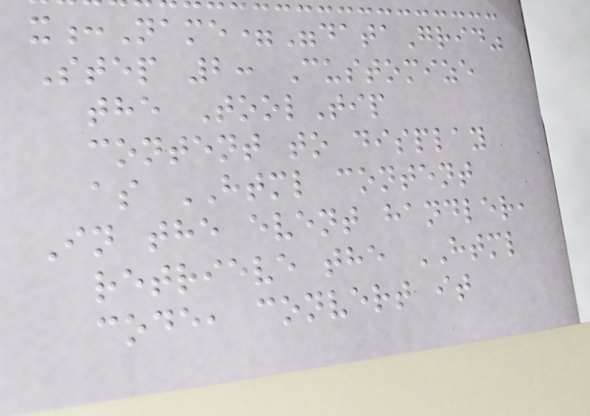x:Name="dataGrid"
Step 2: Customize
the ToolTip
content to display
as HTML content
In the event handler,
retrieve the HTML
code, convert it
